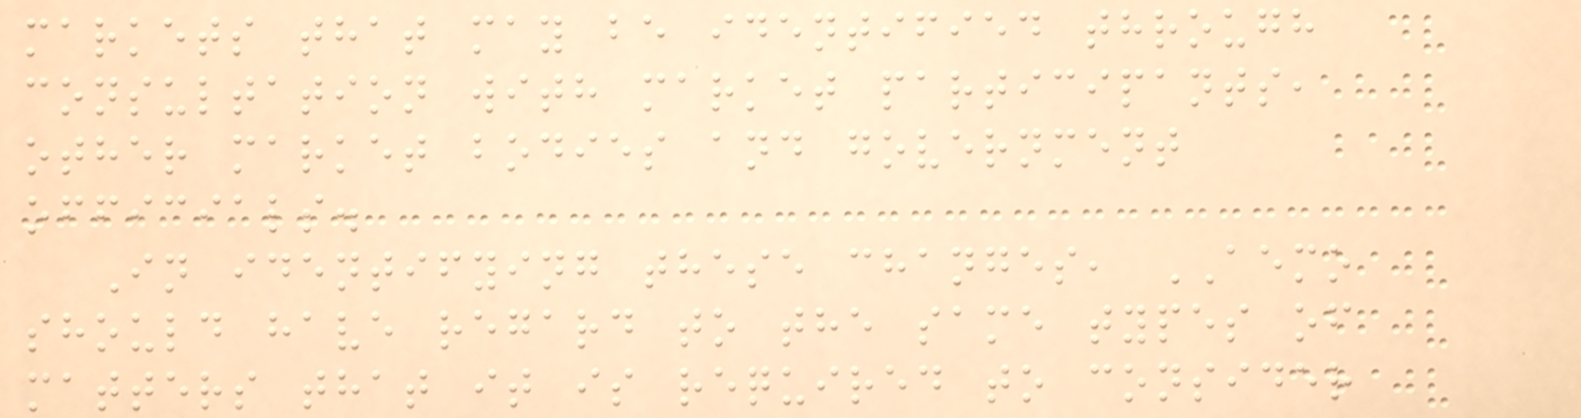markets that may be identified through
consultation with market participants,
other market bodies and government
officials.
In identifying these changes, AEMO
should have regard to the same types of
matters that it is required to consider
